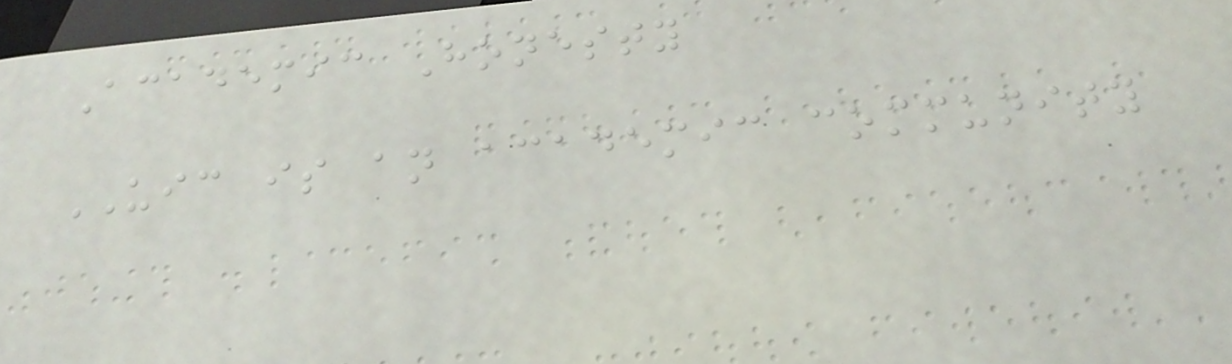Academic Honesty
UIC is an academic community
